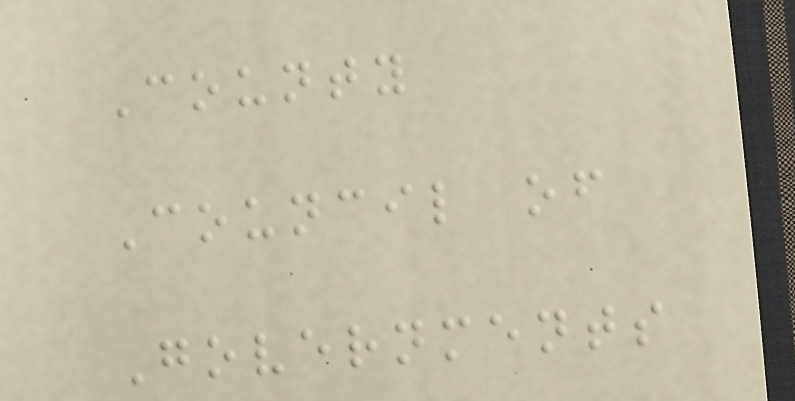County
Council of
Governments
